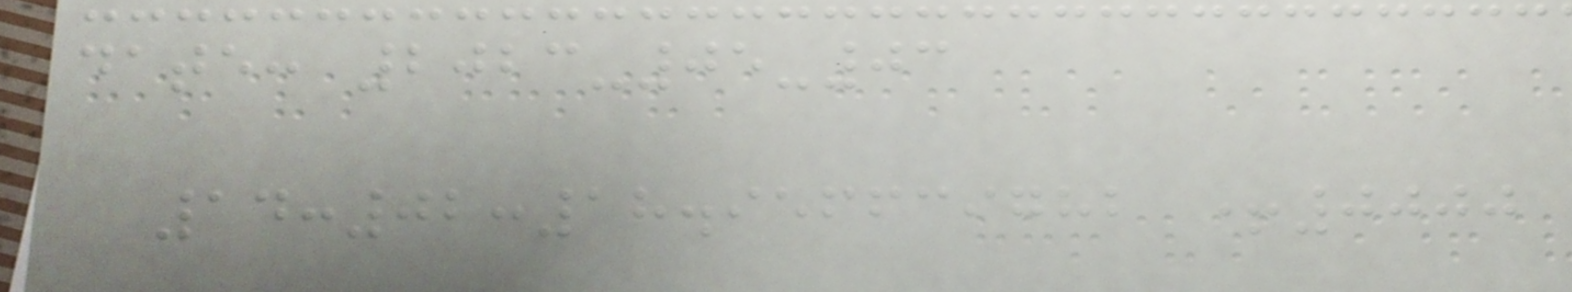date: 2023-05-03
14:02:18.956639782 +0000
